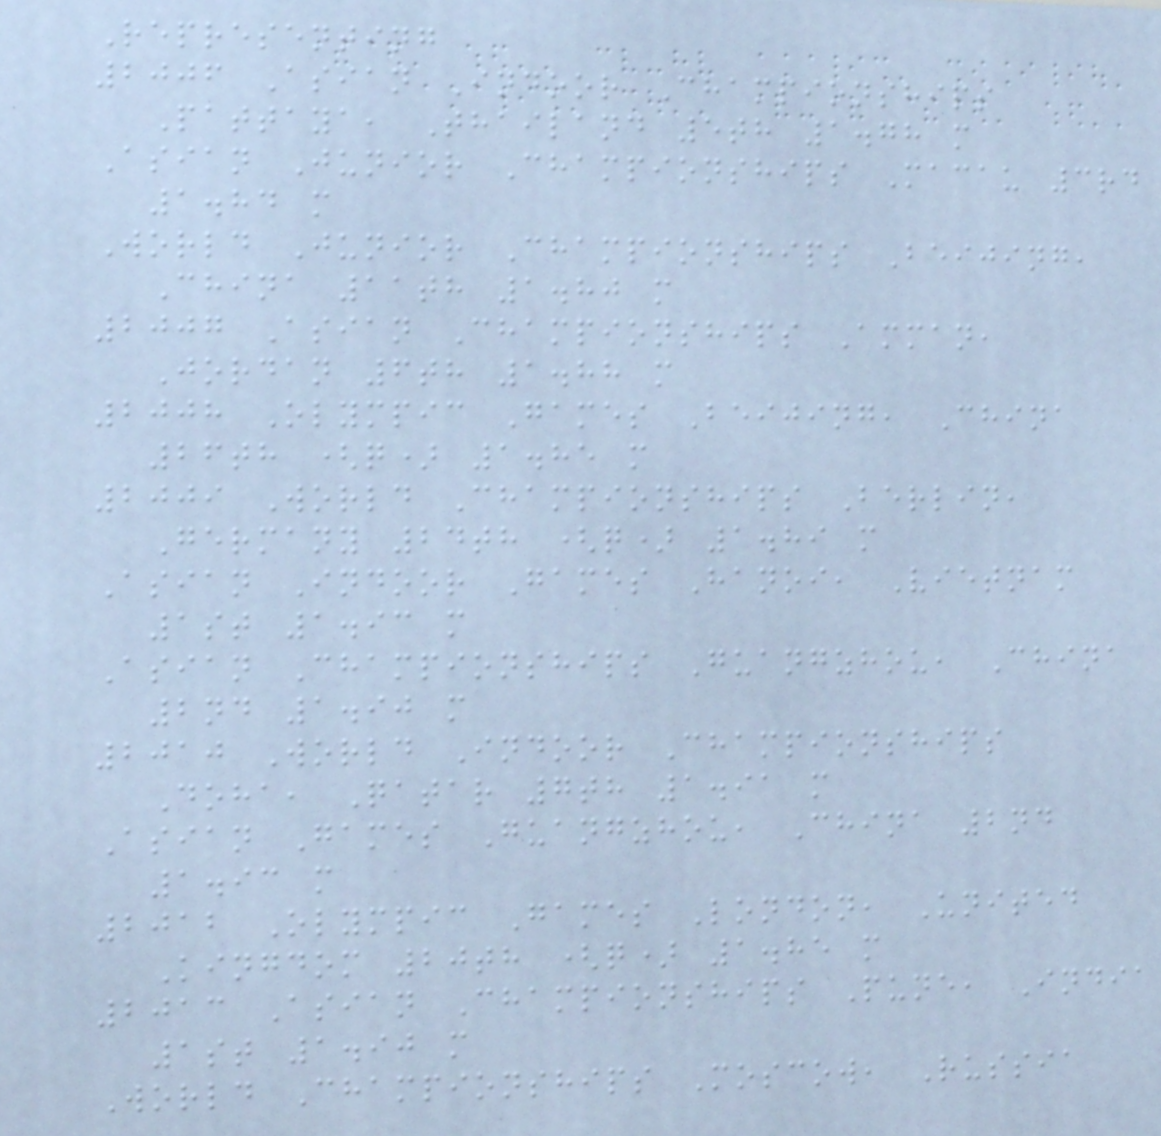Representing
2006 Asian Indoor Championships
Pattaya, Thailand 5th 1.78 m
Asian Junior Championships Macau 3rd
1.84 m
World Junior Championships Beijing,
China 11th 1.80 m
2007 Asian Championships Amman,
Jordan 6th 1.88 m
2008 Olympic Games Beijing, China
26th (q) 1.85 m
2009 World Championships Berlin,
Germany 24th (q) 1.89 m
Asian Indoor Games Hanoi, Vietnam
1st 1.93 m
Asian Championships Guangzhou, China
2nd 1.90 m
2010 World Indoor Championships
Doha, Qatar 7th 1.91 m
Asian Games Guangzhou, China 2nd
1.93 m
2012 Olympic Games London, United
Kingdom 20th (q) 1.85 m
2013 Asian Championships Pune, India
1st 1.90 m
World Championships Moscow, Russia
